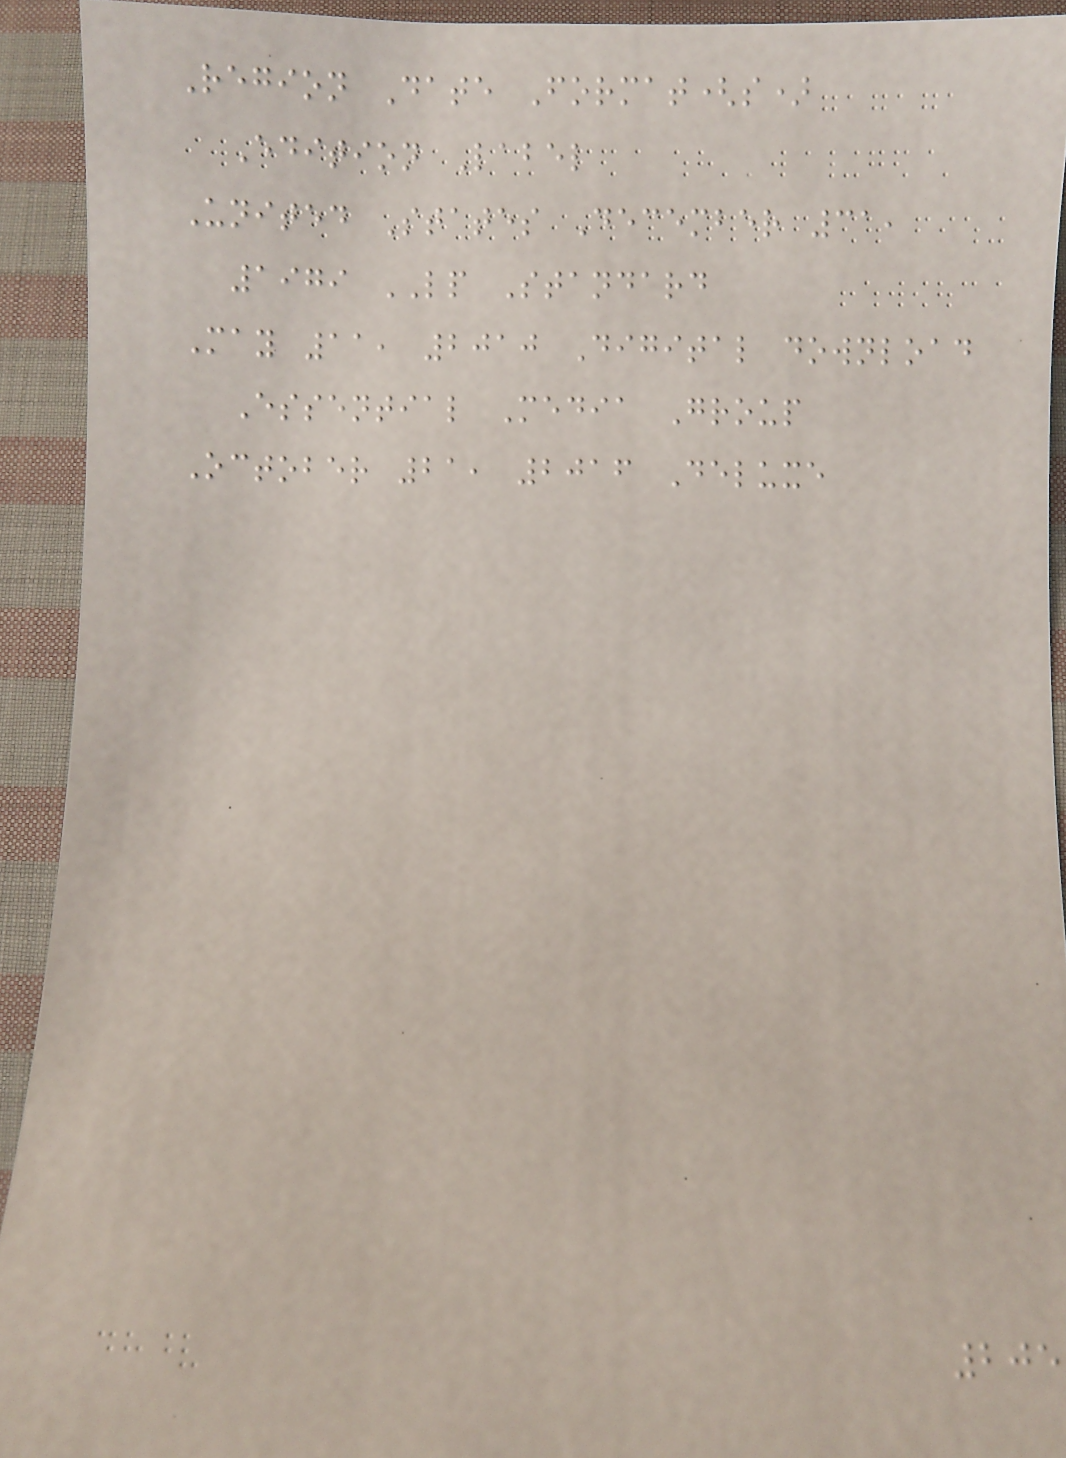Region Date Format(s)
Edition Label
United States December 31,
1979 LP Standard
May 11, 2010 Digital download
Essential Media Group
October 21, 2016 Deluxe
205
